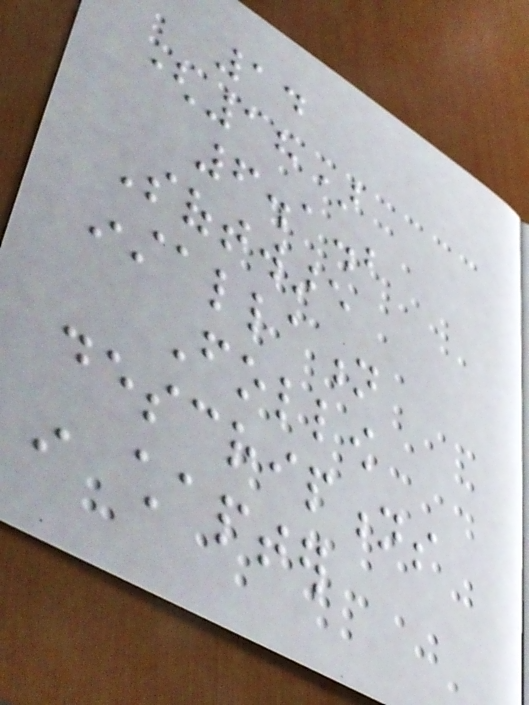14
(18)
6.1.2
Software
installation
Follow
descriptions
in chapter
